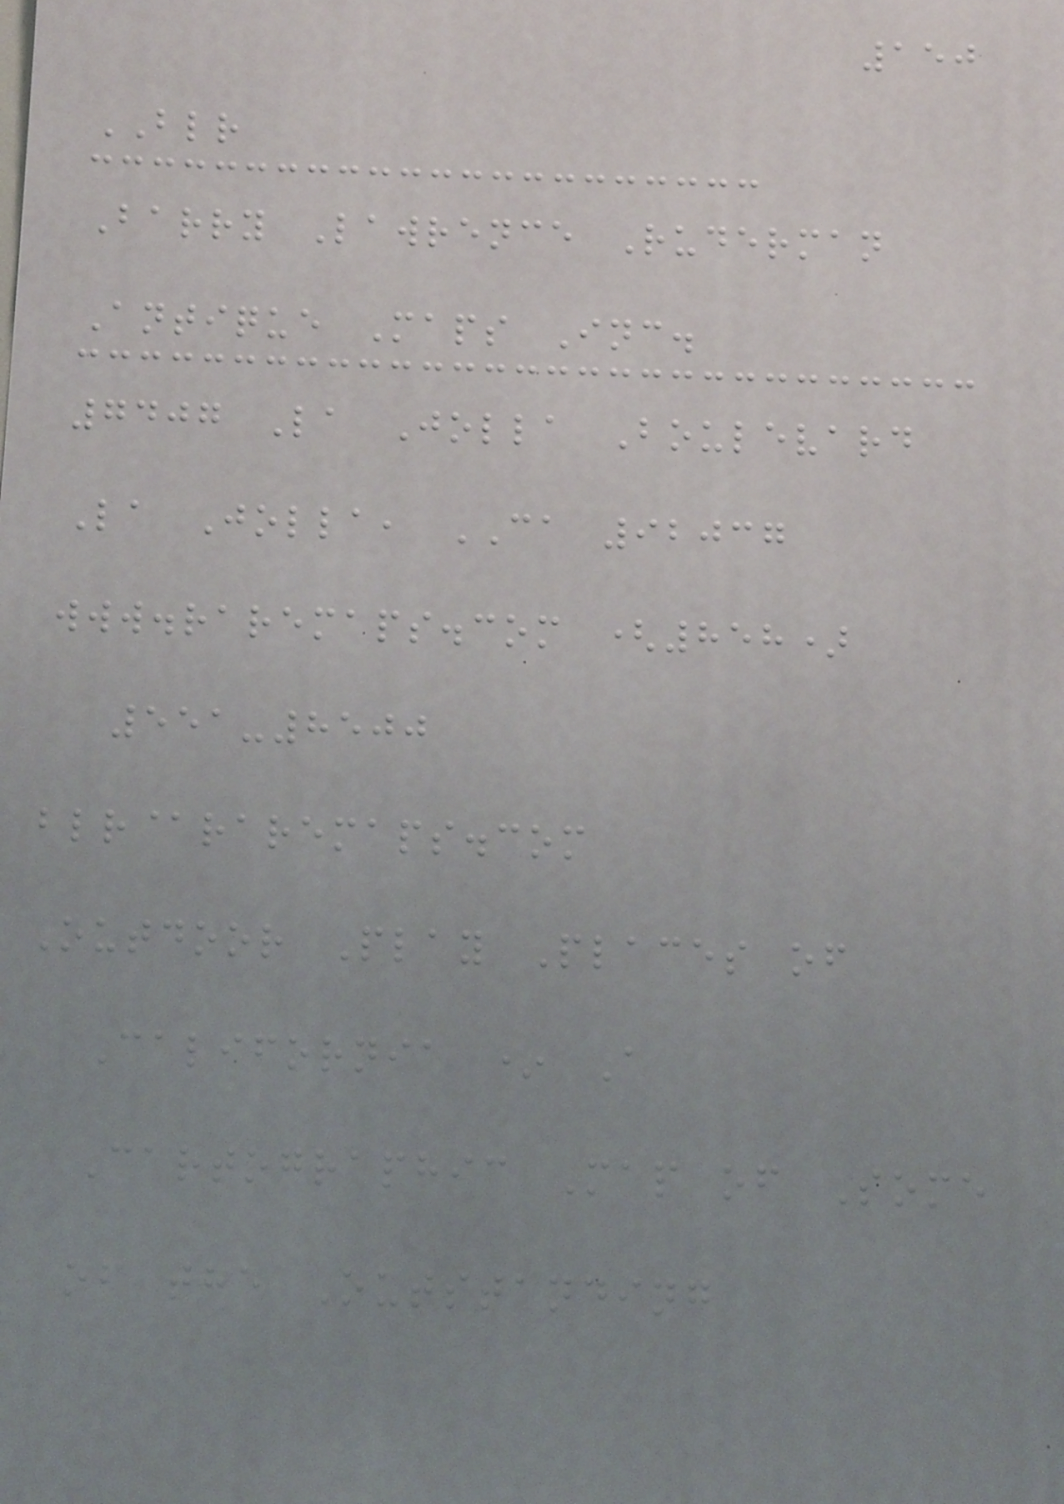150
BLR
Barry Lawrence Ruderman
Antique Maps Inc.
7407 La Jolla Boulevard
La Jolla, CA 92037
www.raremaps.com (858)
551-8500
blr@raremaps.com
Outdoor Play Places of
California * A
Cartographic Map of Some
of the Outstanding
